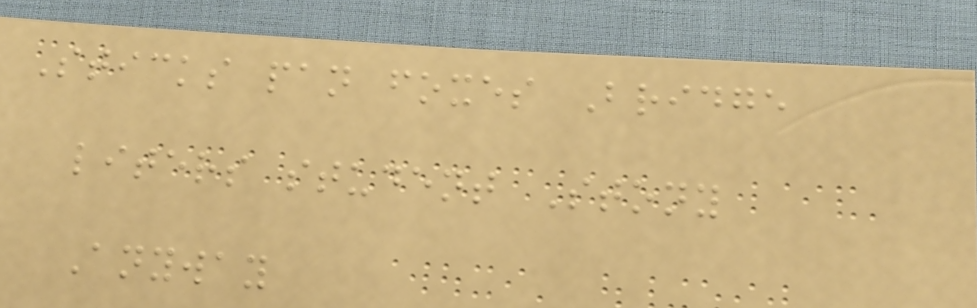Sticks pan foxes Bridge
liters student Stony
Anyway
